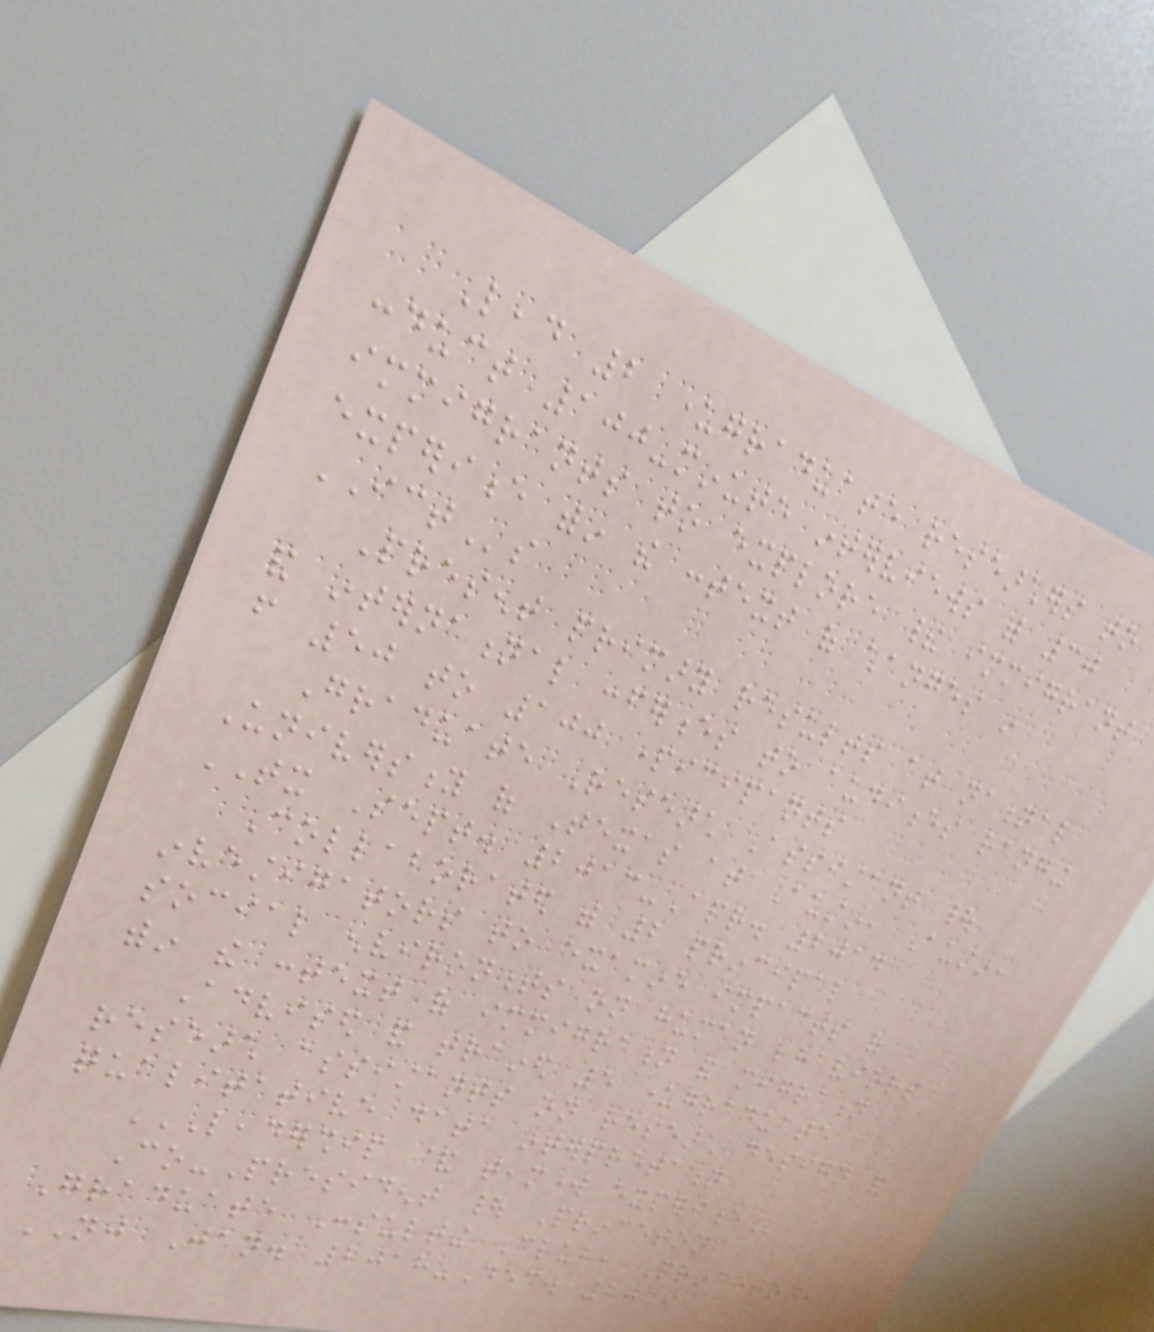Lead 2 undergraduate researchers to
conduct 100-minute interviews with 30
immigrants to explore their immigrant
experience within the context of changes in
ICTs
Present primary results at national
and international conferences to audiences ranging
from 50 to 100 participants
Graduate Research Assistant |
University of Texas at Austin, Austin,
TX Sept. 2013-Apr. 2014
Collaborated with 2 principal
investigators to examine impacts of
social environments on human behaviors
within the context of immigration and migration
Advised and trained 5 undergraduate
research assistants on research design and
qualitative data interpretation
LEADERSHIP & TEAMWORK EXPERIENCE
Co-President | Princeton
Graduate Consulting Club, Princeton,
NJ Jan. 2018-Dec. 2019
